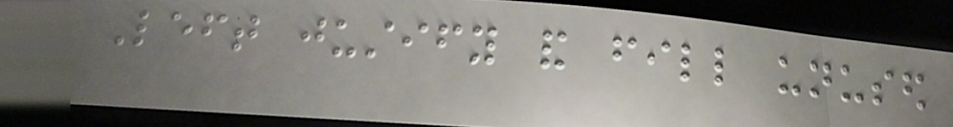Left justify and fill unused
